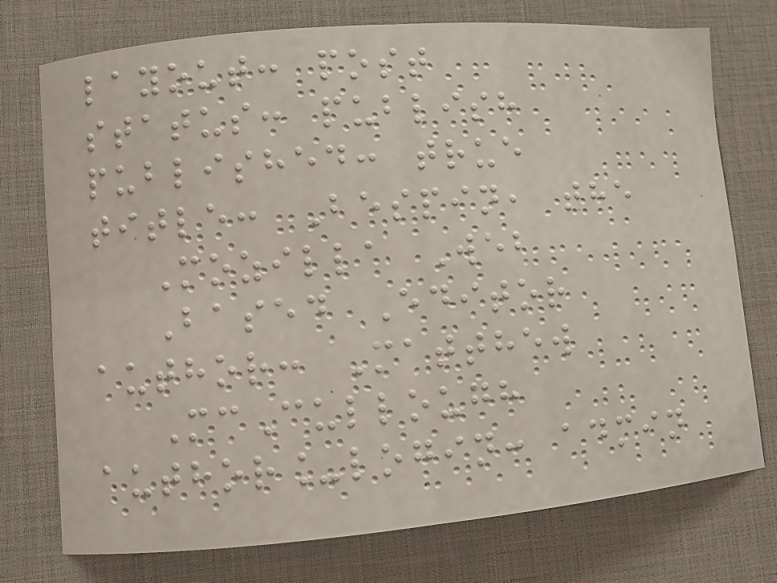layout: post
status: publish
published: true
title: Bespin, the
Mozilla Web
Based Editor
author: Matthew
McCullough
author_login: admin
